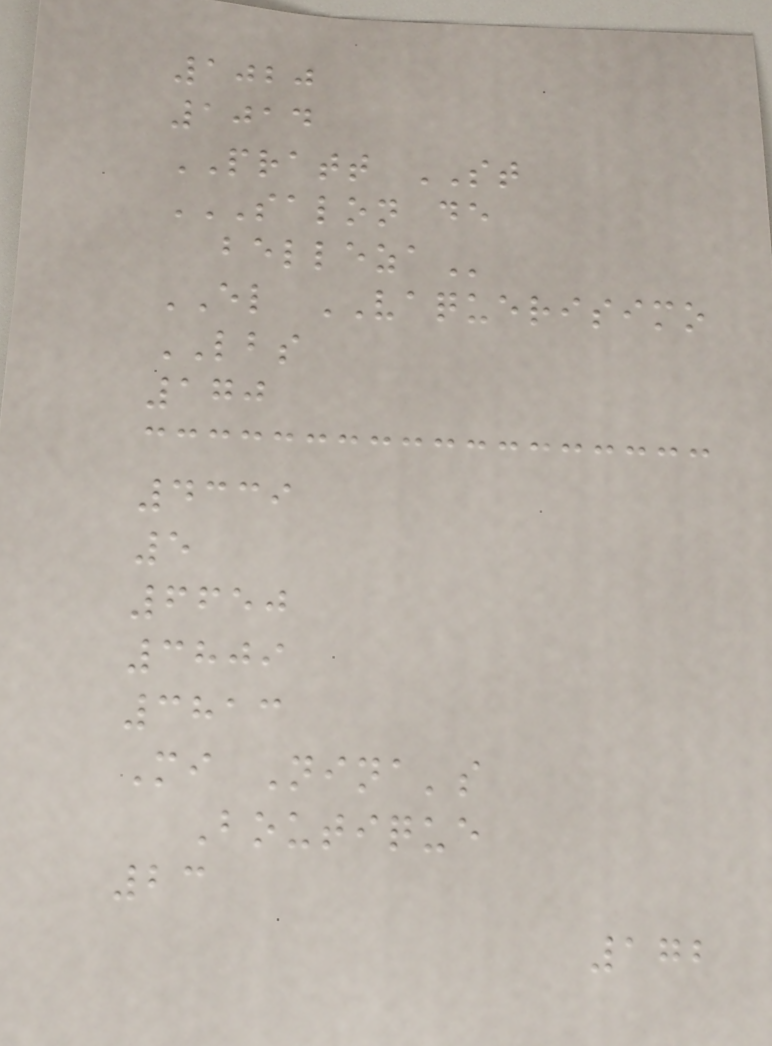1020
1014
PRATT ST
SALON DE
BELLEZA
EL VAQUERISIMO
LBS
170
4339
5
6650
3809
3813
Mi Nina's
Boutique
23
172
